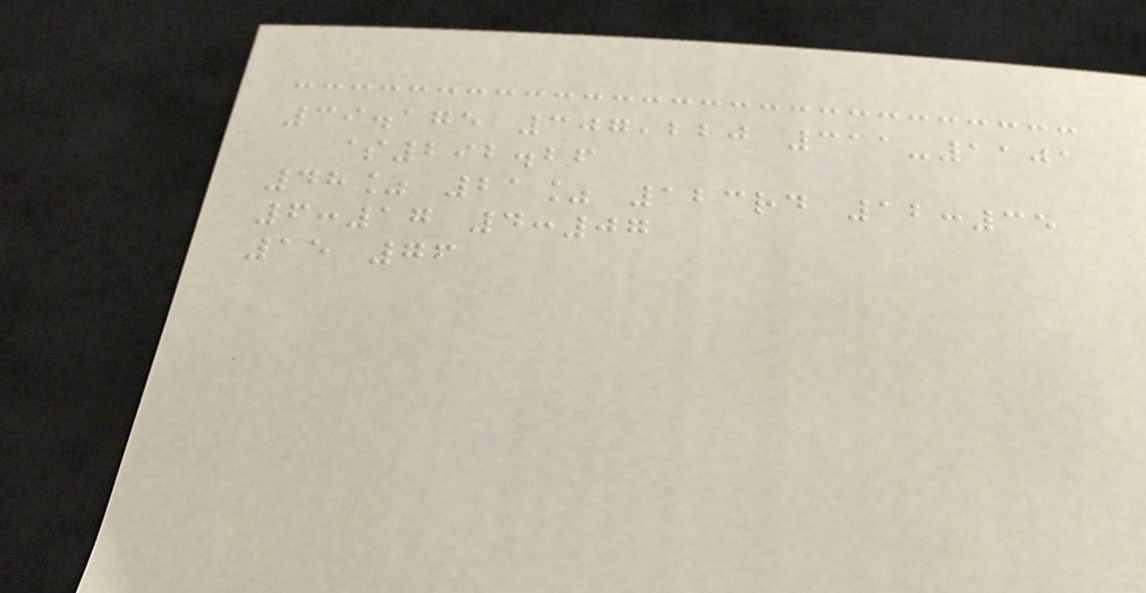39.175 307,220 311-1101
$292.26
48% 21% 123rd 12:35
6:17 4:07
15 76
